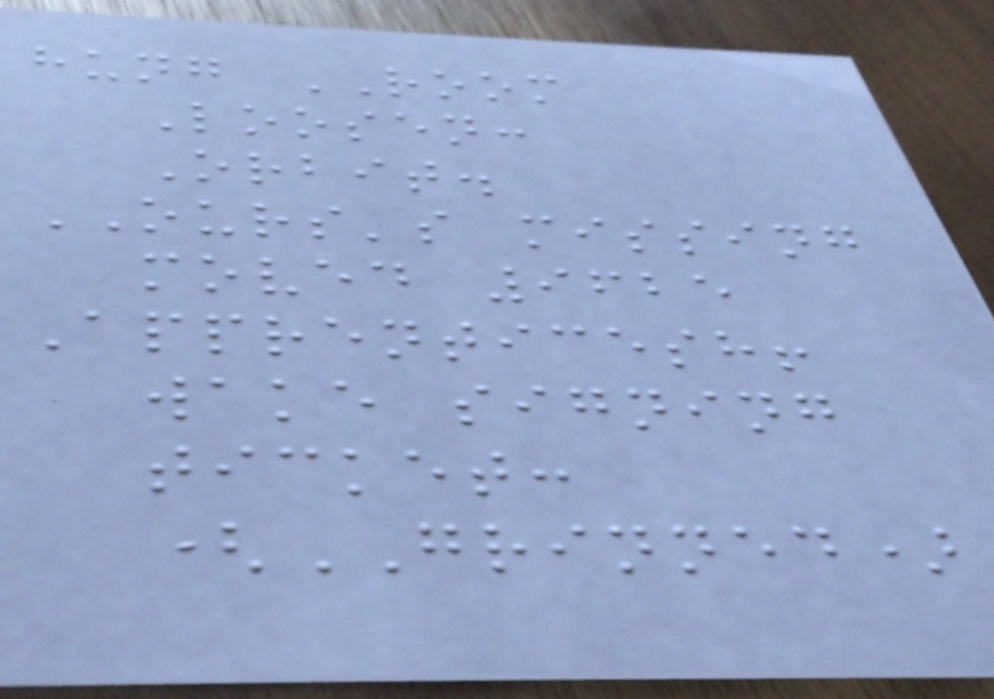hung ROOM
Loosen:
Orbit.
OURS's missing
moved 9625
Apprenticesh!
wake signing
ticket:
(GRINNED)
